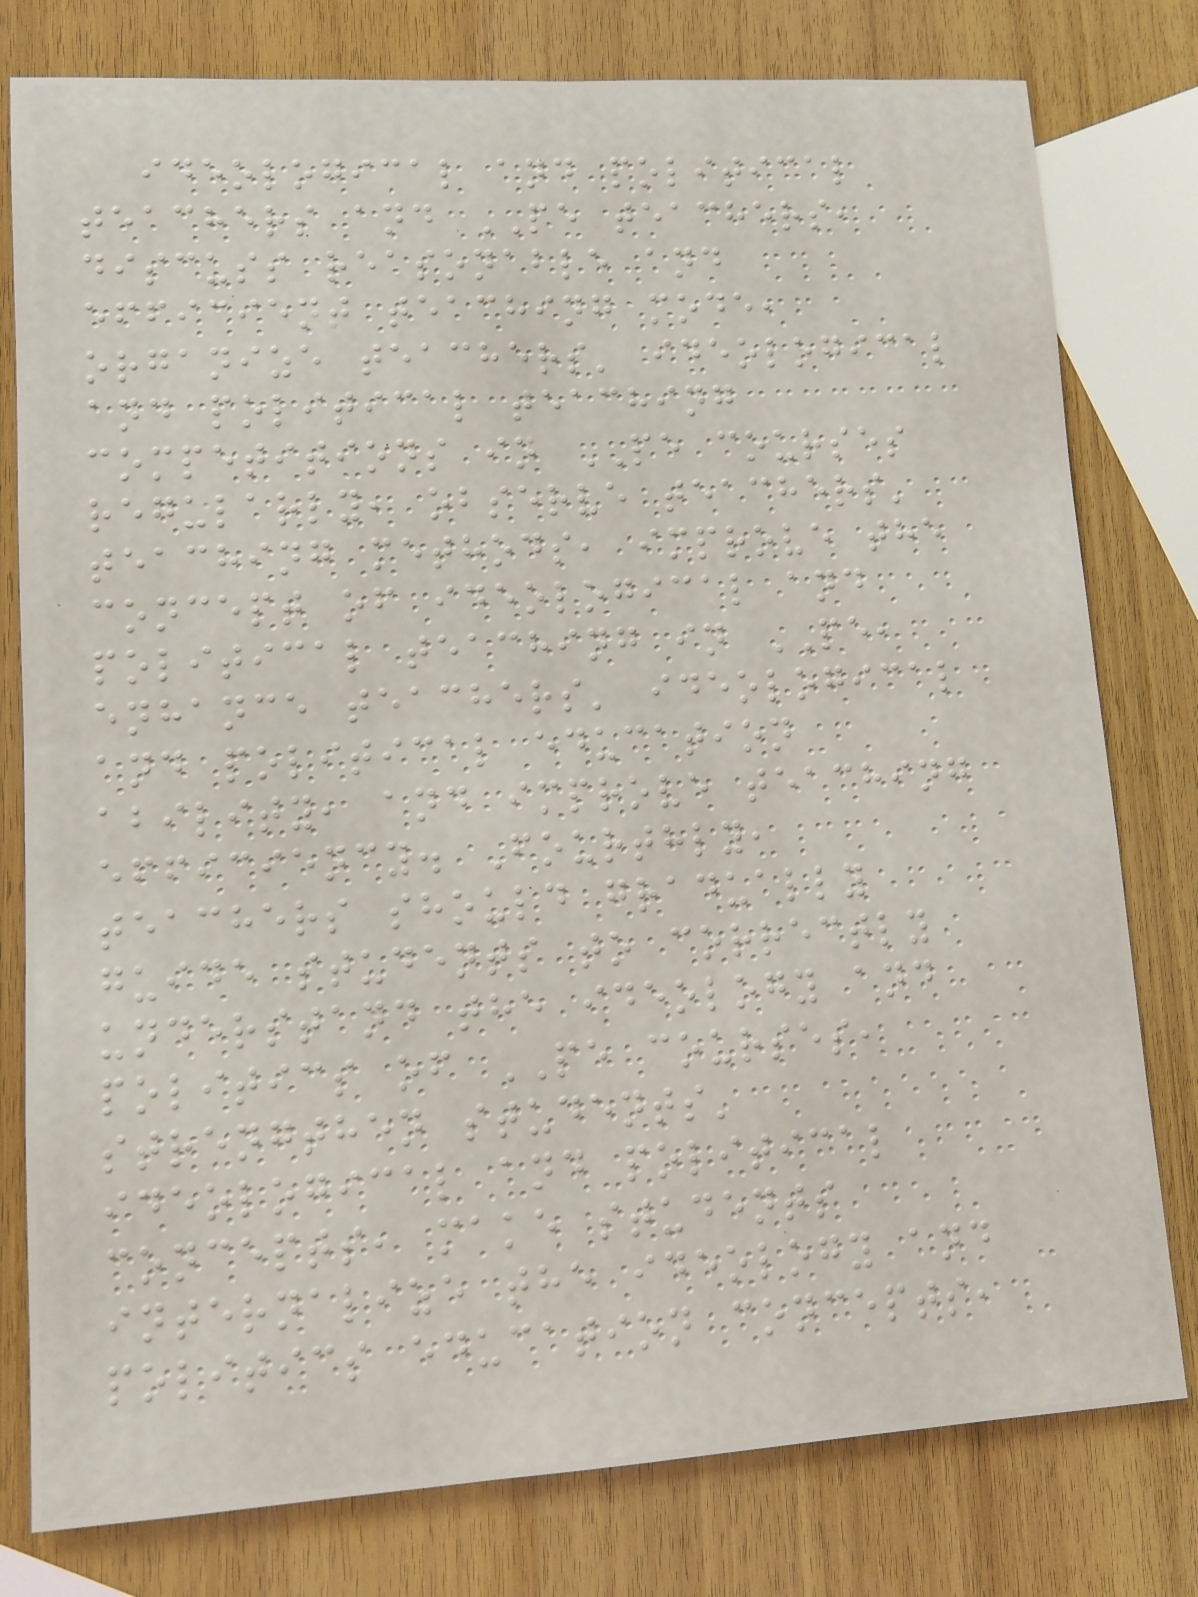ideological and political
teachers and PE teachers,
discuss reasonable and
efficient teaching mode,
organize teachers' ideological
and political teaching
competitions in PE courses
regularly, observe teachers'
teaching methods, improve the
concept of ideological and
political teaching in PE,
enhance teachers' ideological
and political education
ability, and improve teaching
efficiency. Fourthly,
teachers should gradually
guide students to correctly
understand the ideology and
politics of PE courses,
strengthen students'
ideological and political
concepts, make students
internalize the ideology and
politics education concepts,
